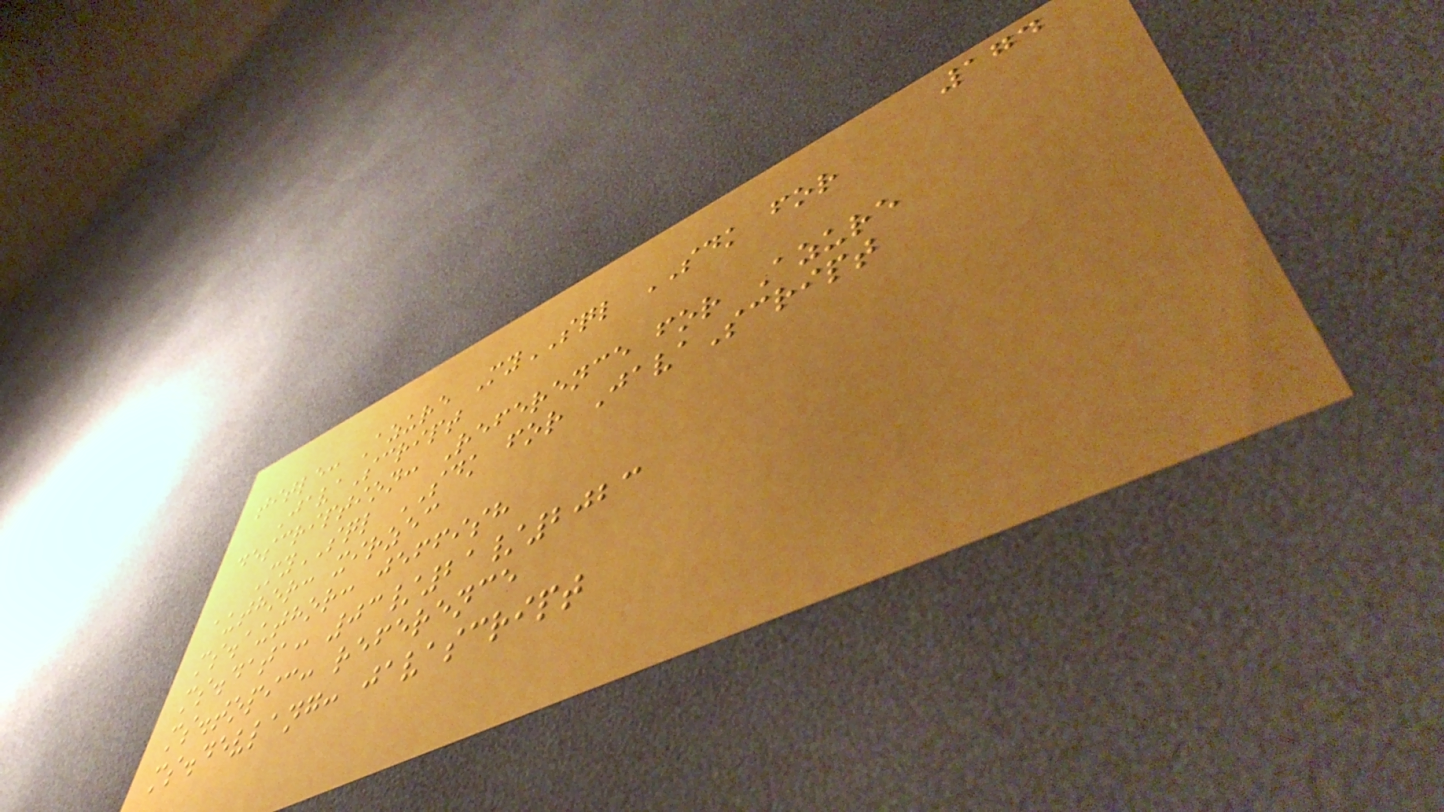174
title: Azure MySQL SDK for
JavaScript
description: Reference for Azure
MySQL SDK for JavaScript
author: xirzec
ms.author: jeffish
ms.data: 03/21/2023
ms.topic: reference
ms.devlang: javascript
